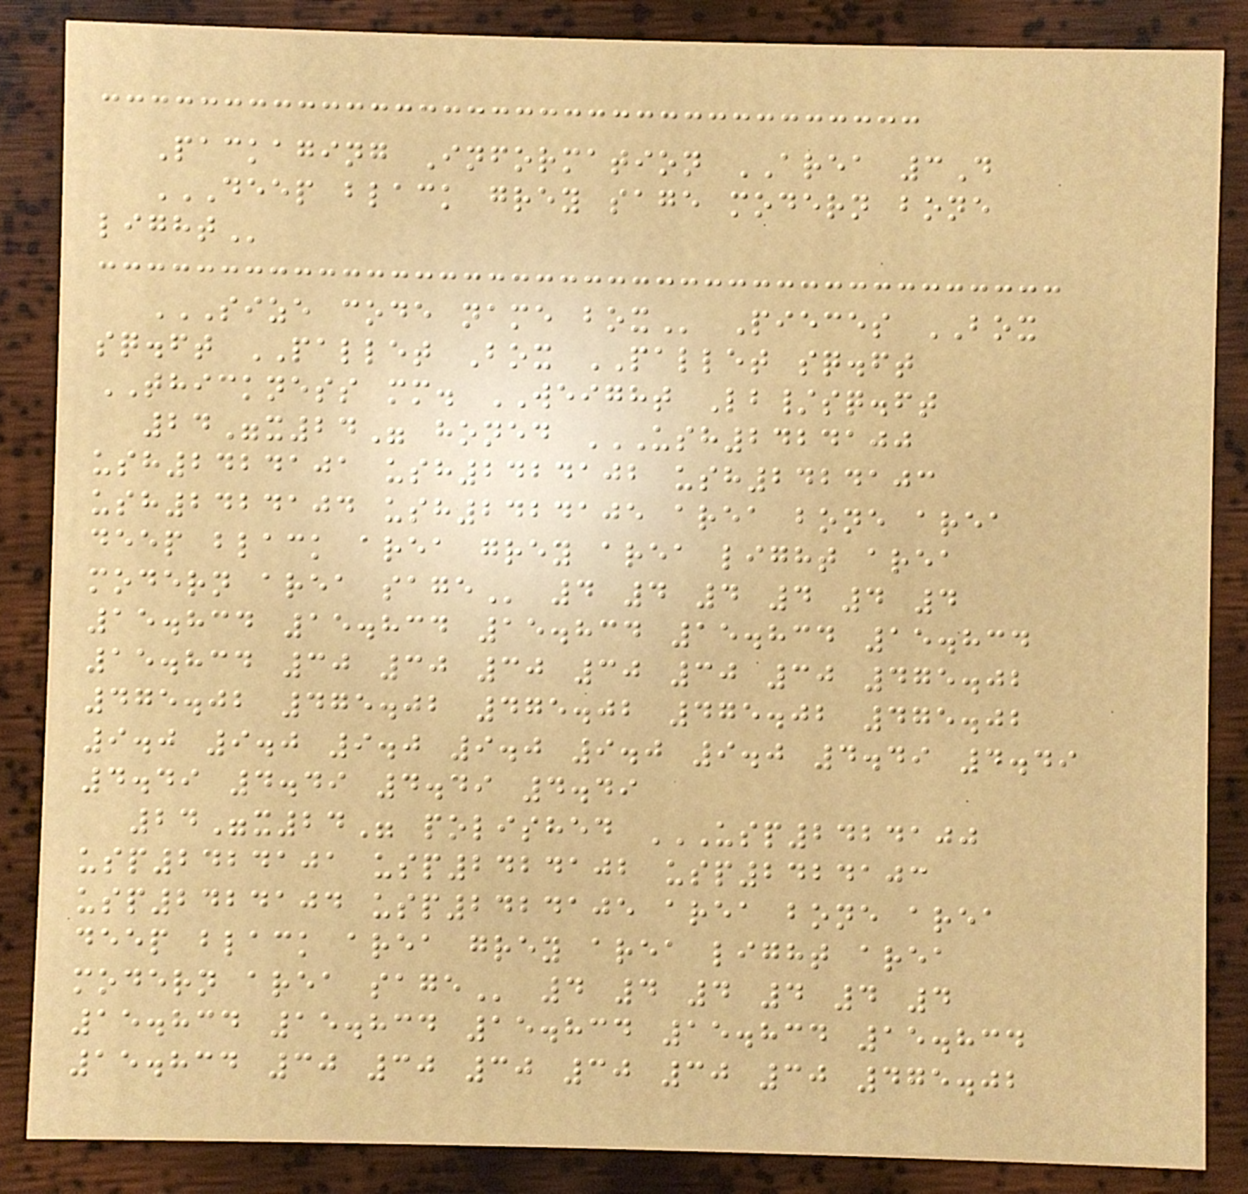Packaging Information AREA 3D
DEEP BLACK GREY SAGE MODERN BONE
LIGHT
SIZE CODE NAME BOX Pieces BOX
sq.ft PALLET Box PALLET sq.ft
THICKNESS mm. WEIGHT Lb/sq.ft
24"x24" honed USH2424100
USH2424101 USH2424102 USH2424103
USH2424104 USH2424105 AREA BONE AREA
DEEP BLACK AREA GREY AREA LIGHT AREA
MODERN AREA SAGE 4 4 4 4 4 4
15.834 15.834 15.834 15.834 15.834
15.834 30 30 30 30 30 30 475.02
475.02 475.02 475.02 475.02 475.02
9.0 9.0 9.0 9.0 9.0 9.0 4.49 4.49
4.49 4.49 4.49 4.49
24"x24" polished USP2424100
USP2424101 USP2424102 USP2424103
USP2424104 USP2424105 AREA BONE AREA
DEEP BLACK AREA GREY AREA LIGHT AREA
MODERN AREA SAGE 4 4 4 4 4 4
15.834 15.834 15.834 15.834 15.834
15.834 30 30 30 30 30 30 475.02
